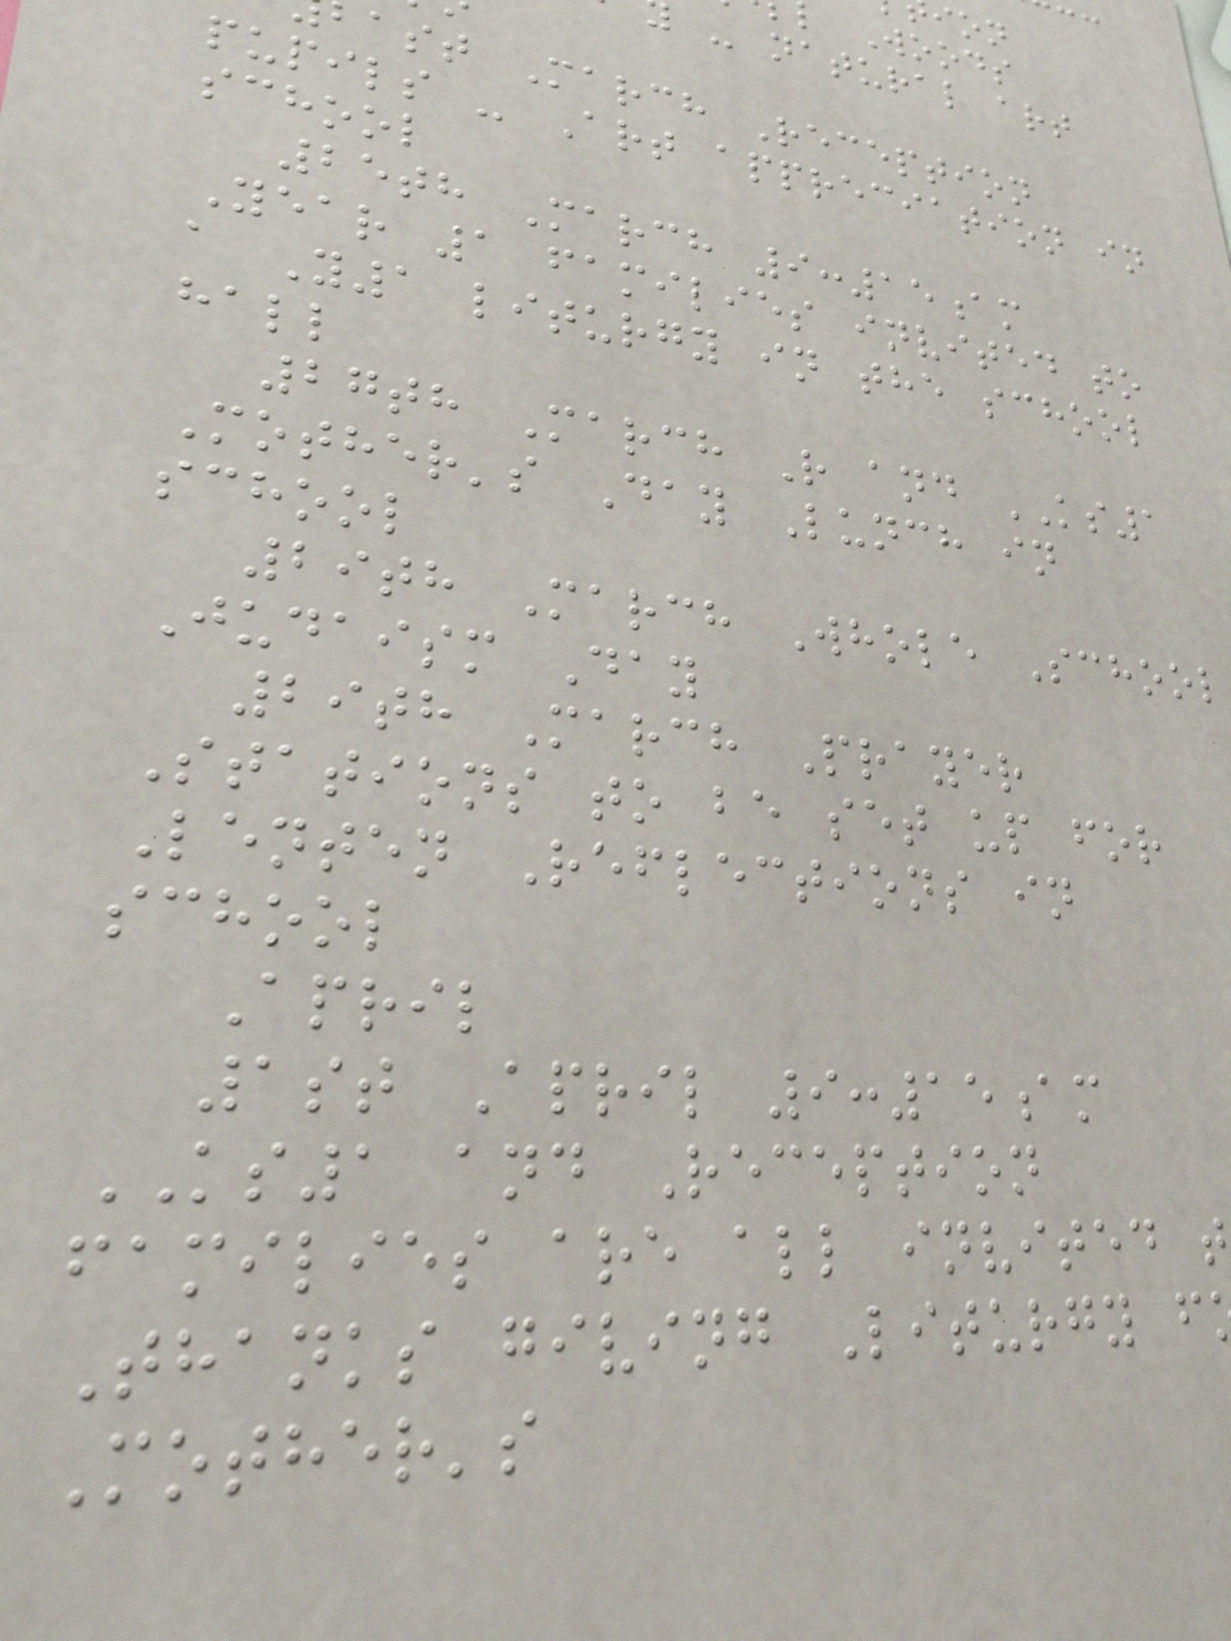- natural art
ast March Reception
pupils - Art appreciation in
school
25th March 9:15am
Year 1 families invited to
a Y1 liturgy in the school
hall
27th March R and KS1
Mother's Day Lunch in
school
29th March Whole School
Judaism Day
29th March Prayer
Stations to be set up for
Lenten Reflections in
school
April
1st April 9:15am
KS1 and Reception
families are all invited t
Thanks giving Liturgy f
Mother's
